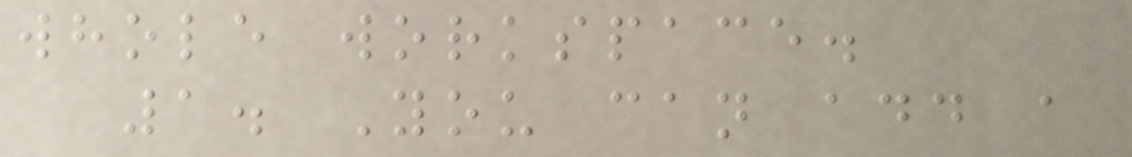whole workspace.
1. You can add a
